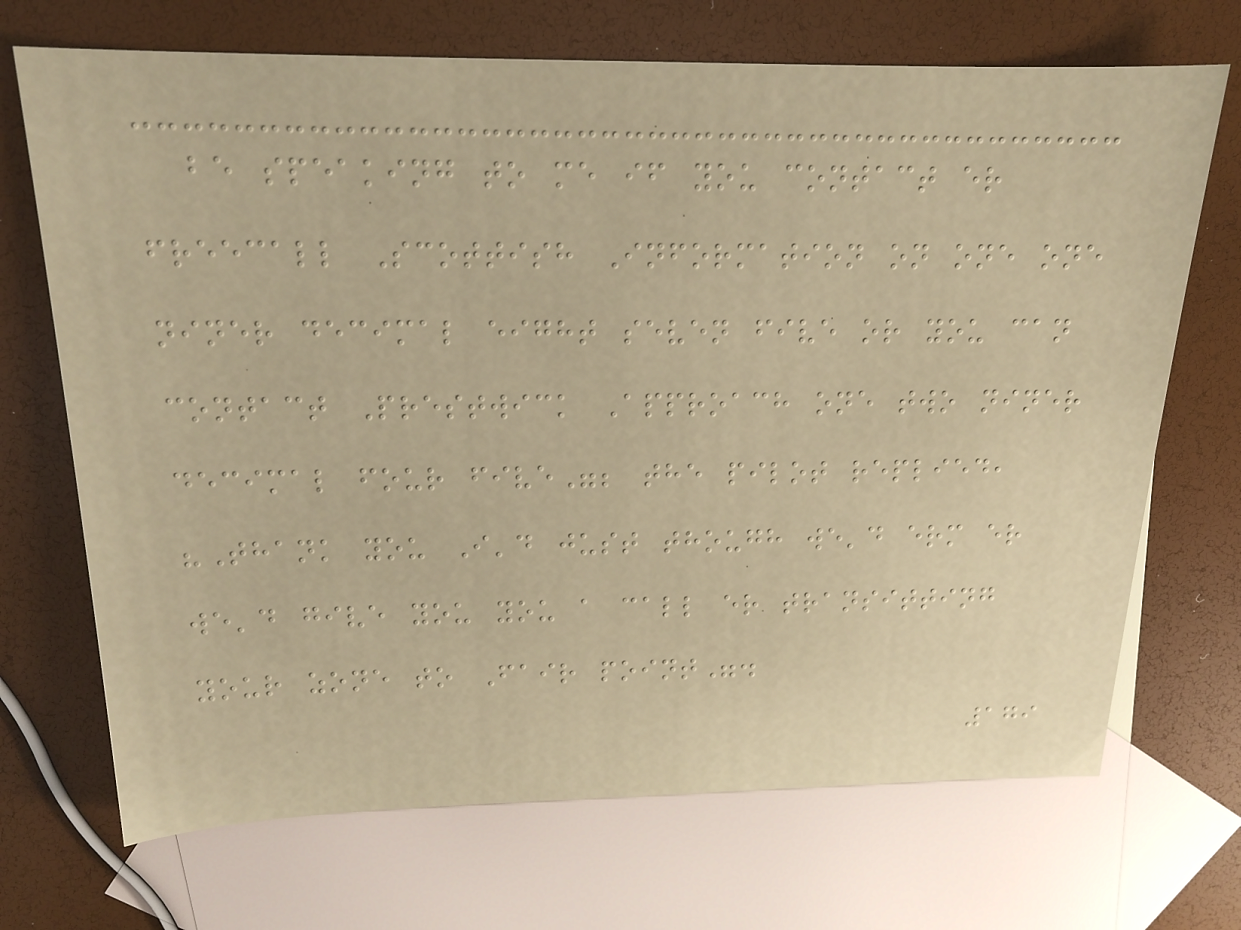be speaking to me if you contact er
freecall Scottish Information on one one
niner decimal eight seven five or you can
contact Prestwick Approach one two niner
decimal four five"; the pilot replied,
"Thank you I'd just though we'd erm er
we'd give you you a call er transitting
your zone to Fair point".
179
